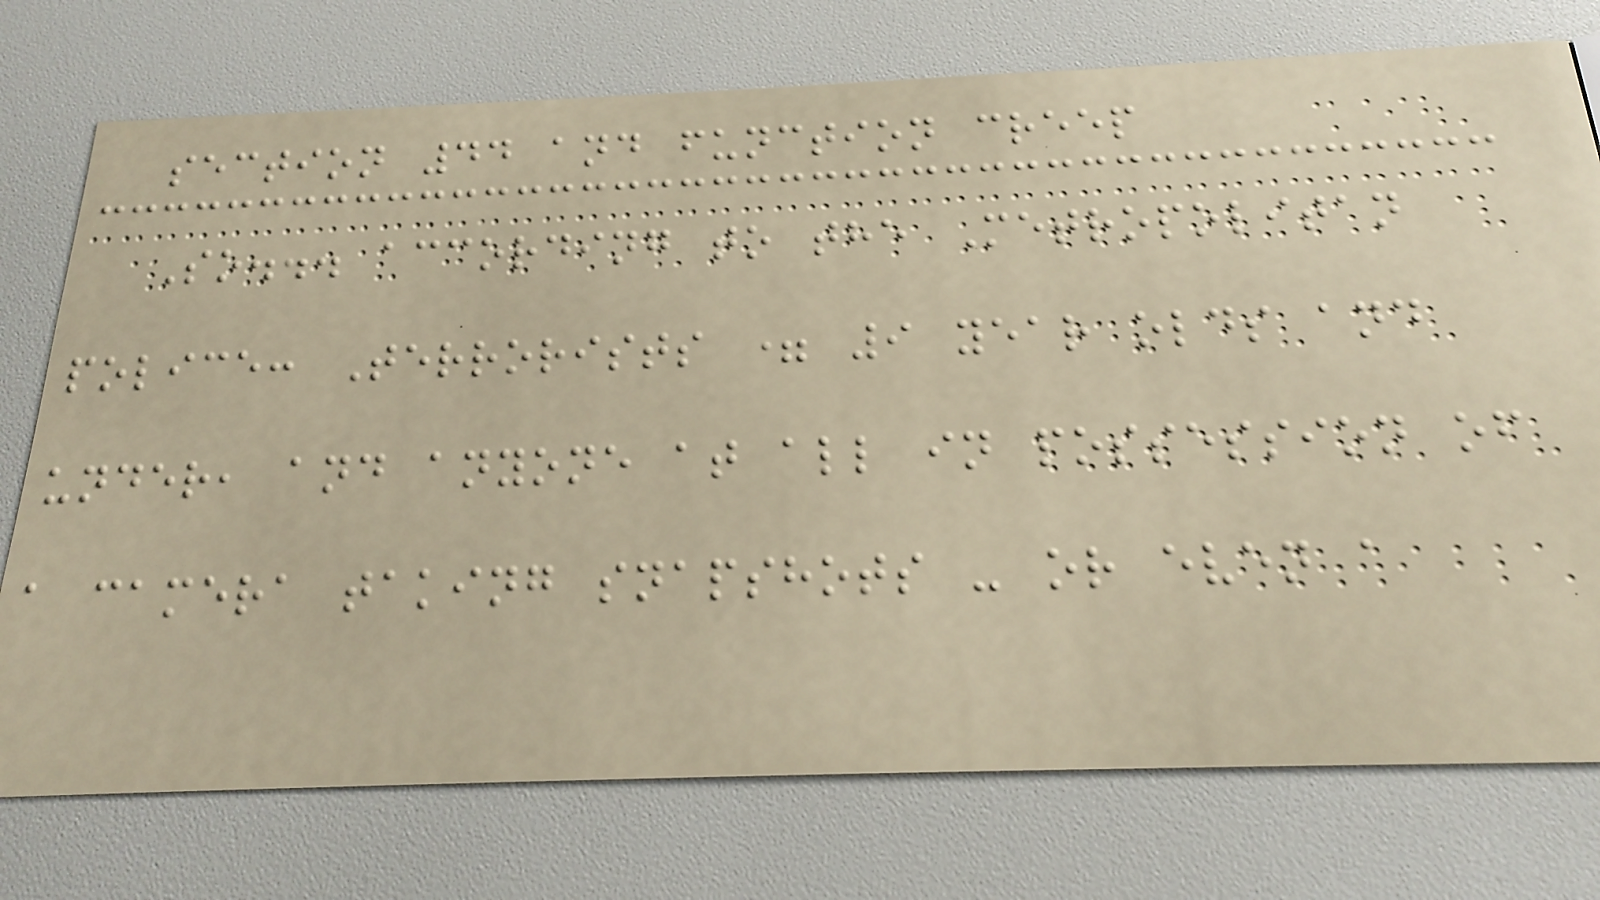section 44 and function creep
So... according to the Metropolitan
police: Terrorists = 9 year olds and
under, and anyone at all in possession of
a camera taking snapshots - or even a
